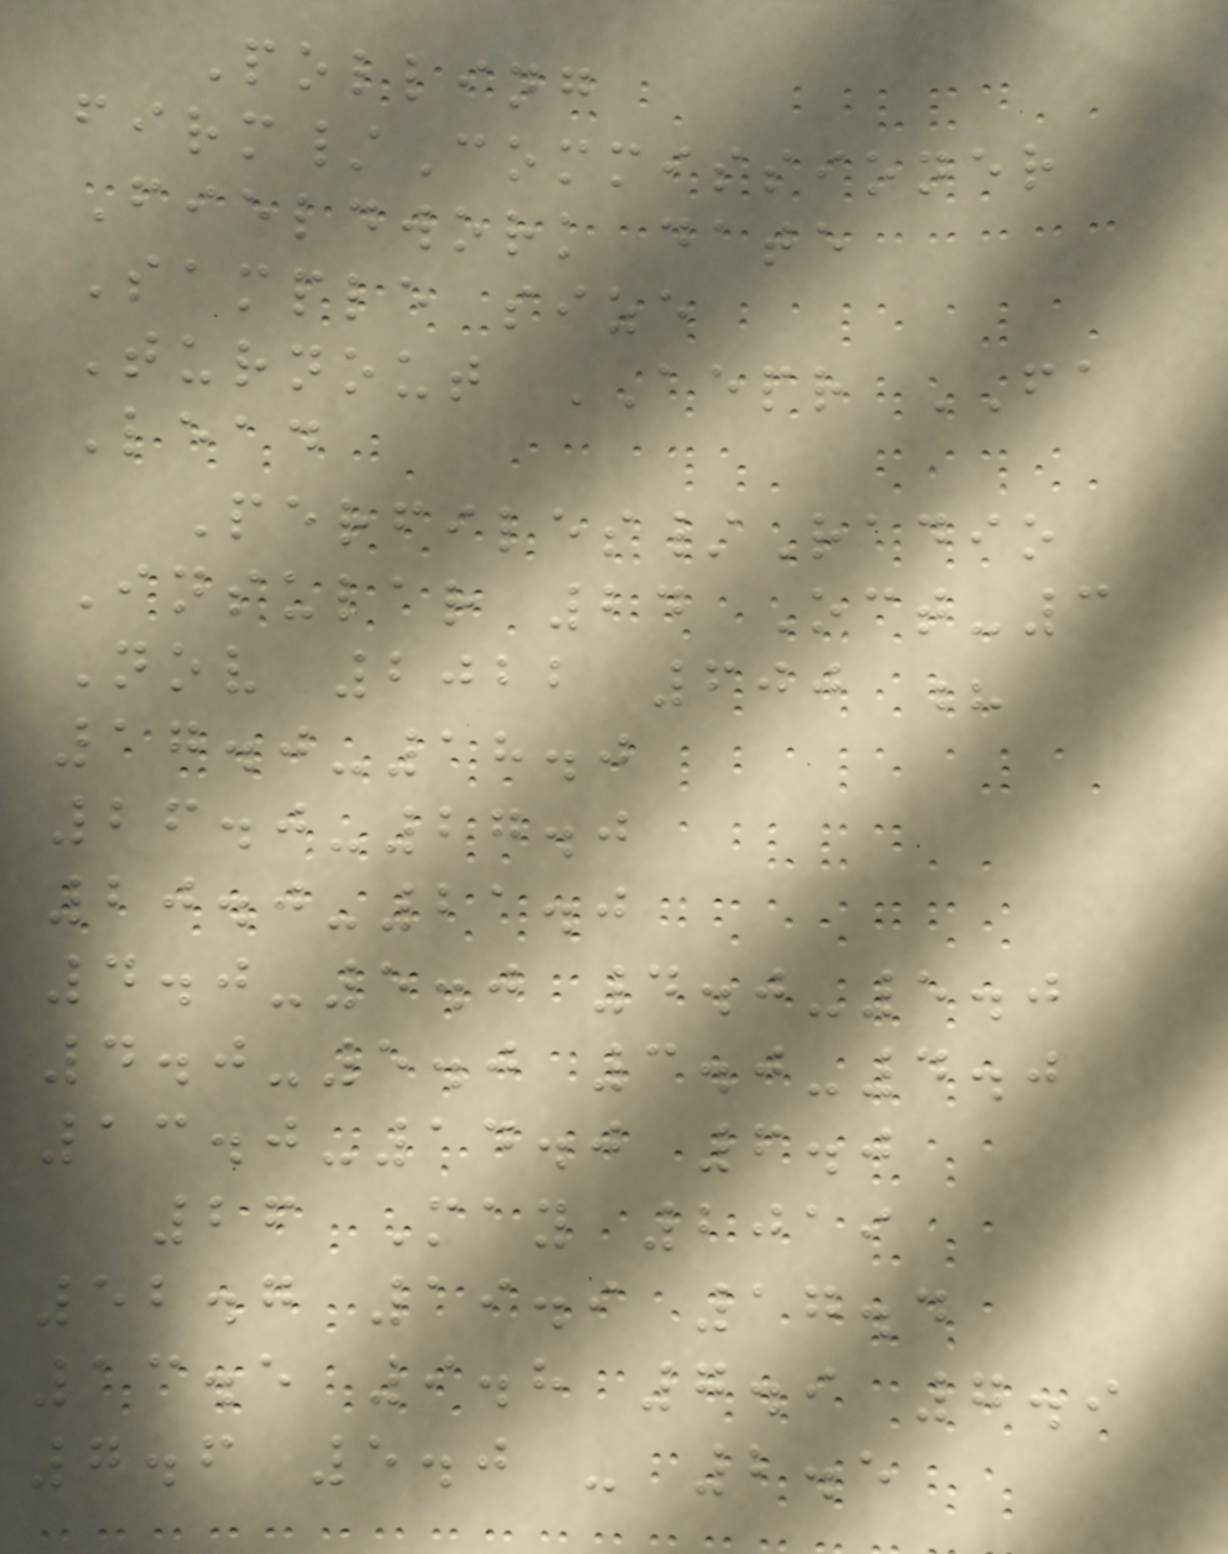Polling
firm/Commissioner
Fieldwork date
Sample size
Turnout AEPR FA
Lead
Perfiles/Radio
Insular 24 Oct-3
Nov 2022 600 ?
17.0-18.0
26.0-27.0
20.0-21.0
4.0-5.0 4.0-5.0
4.0-5.0 3.0-4.0
13.0-14.0 6.0
26 May 2019
52.7 19.9 17.4
13.5 9.8 7.9 7.9
7.6 5.0 - 2.5
